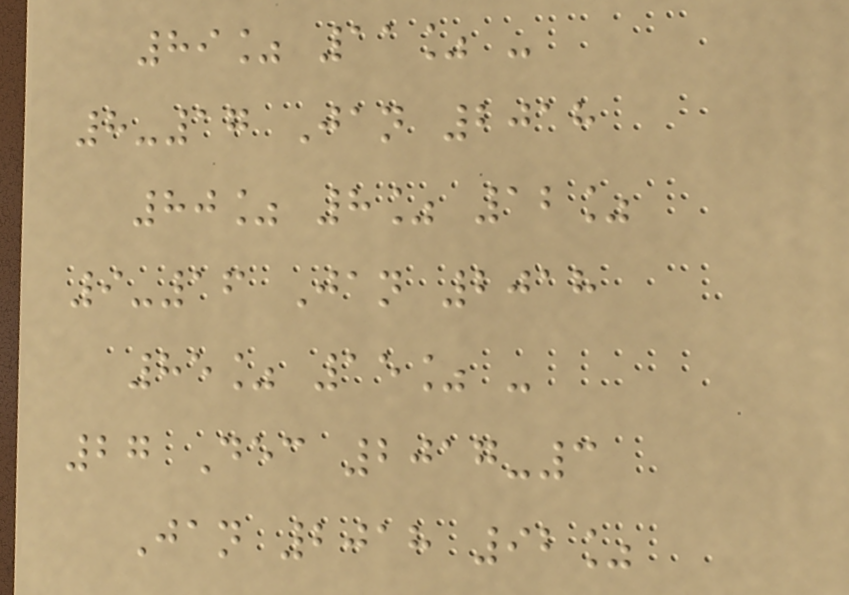89% 11% -
8-17 Jan 2018
80% 8% 12%
9-16 Jan 2018
85% 15% -
27 Dec 2017-3
Jan 2018 92%
